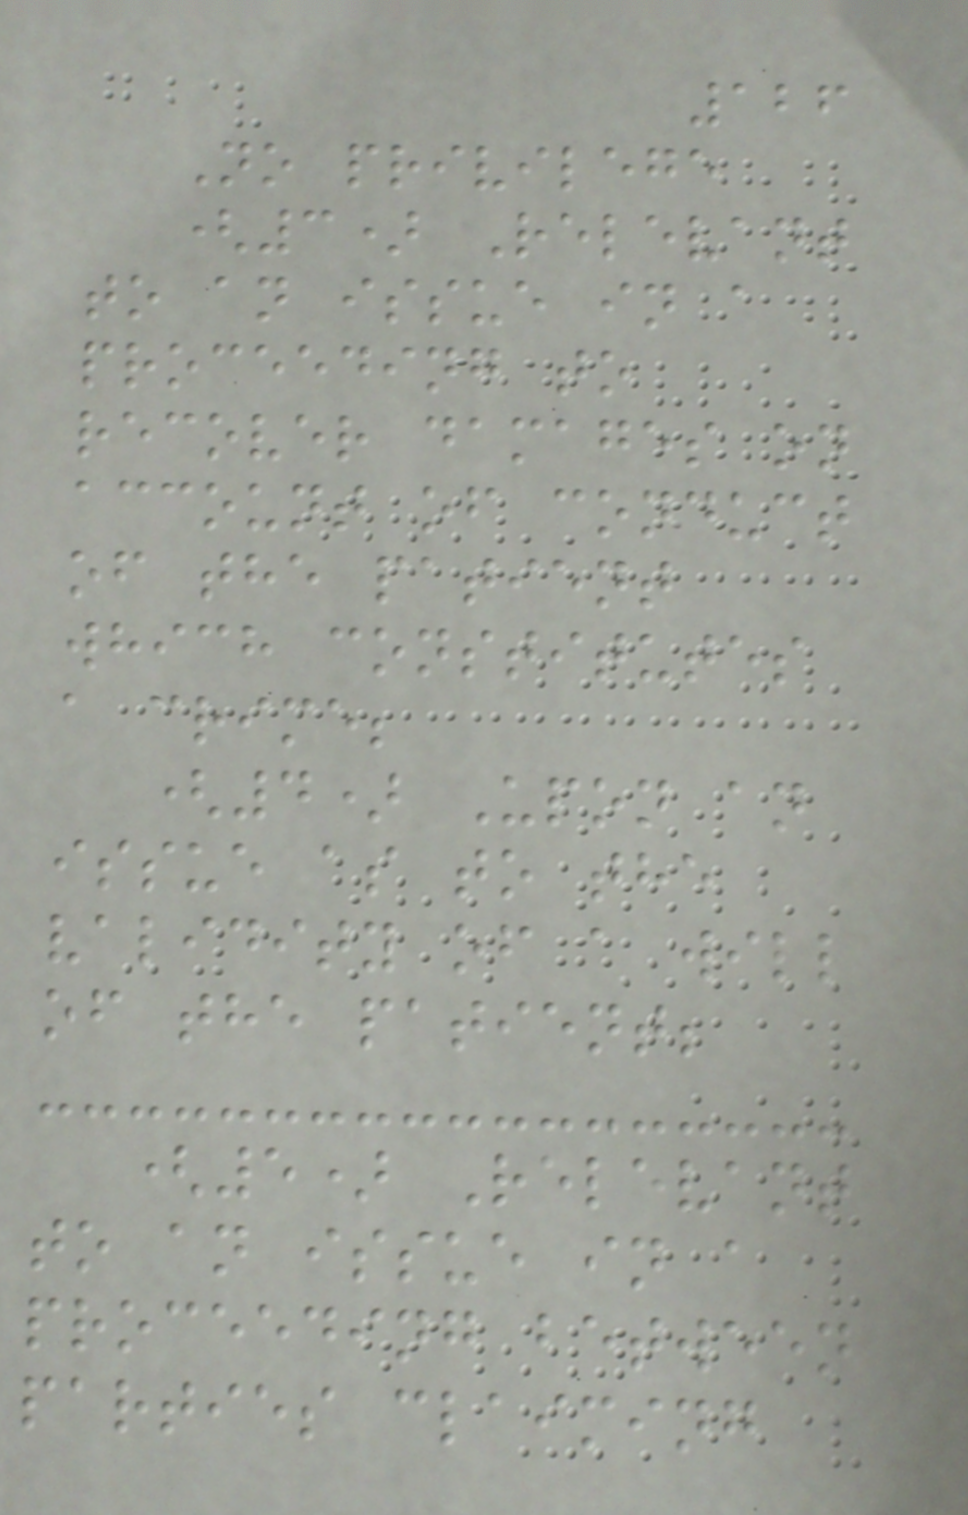126
No privilege
(3) Relevant
to an issue in a
proceeding to
recover damages on
account of conduct
of the patient
which constitutes
a crime;
(4) Upon an
issue as to the
validity of a will
of the patient;
(5) Relevant
to an issue in a
proceeding between
parties claiming
